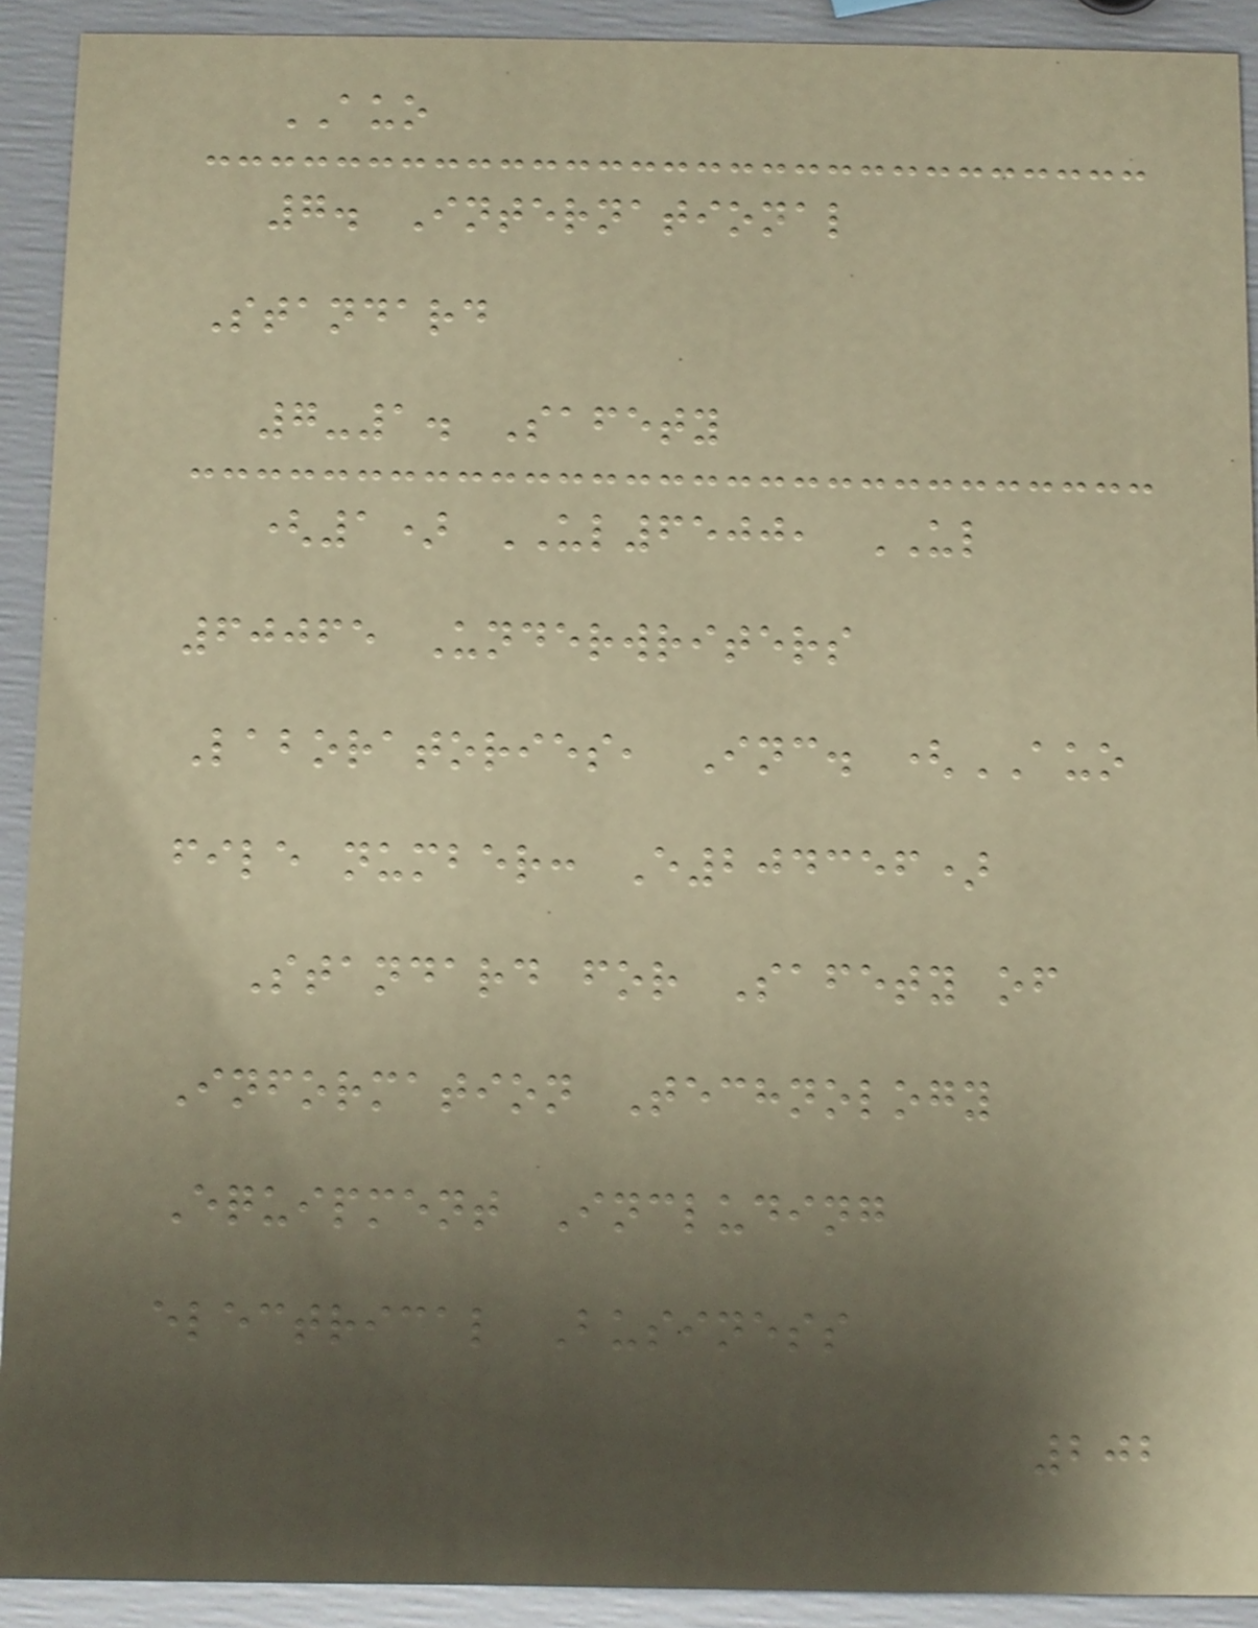AUO
7. International
Standard
7-1. Safety
(1) UL6500, UL
60065 Underwriters
Laboratories, Inc. (AUO
file number: E204356)
Standard for Safety of
Information Technology
Equipment Including
electrical Business
202
